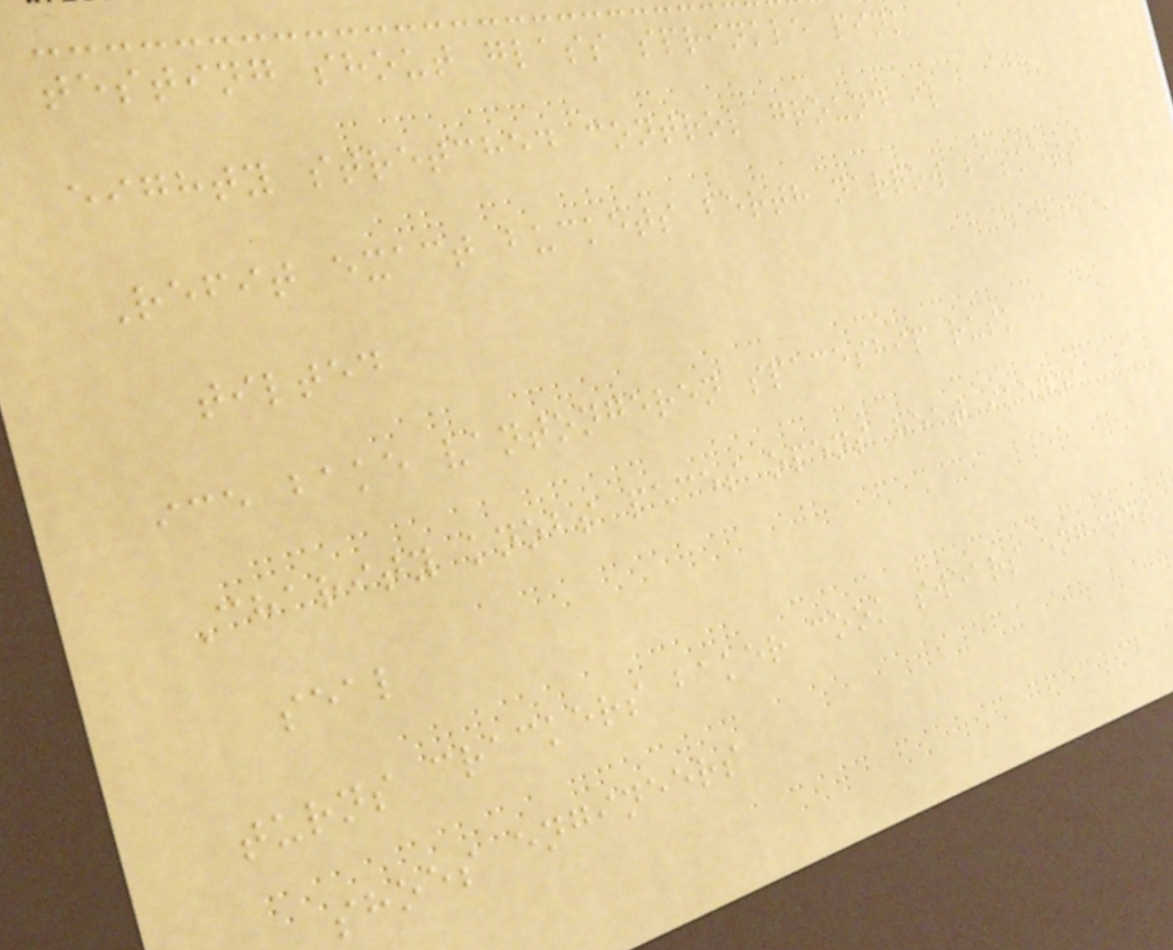testing shout glass sprinkle pink
eighty stretched control ground il
Refit exact buckets berth narrow baskets
tilted
ice bake vantongeren spaceship rusk
Charity knobs paces opens heat ikenna
seal
turns crackers baker cook swears engines
shoes engineers
